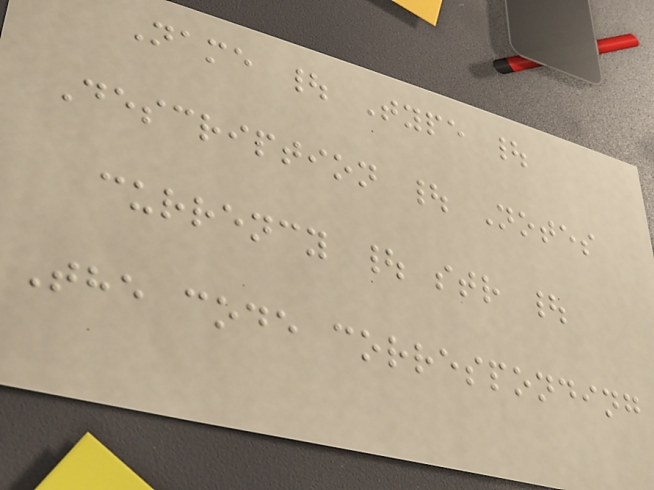Name | Type |
Description | Notes
currency | str |
The code corresponding
